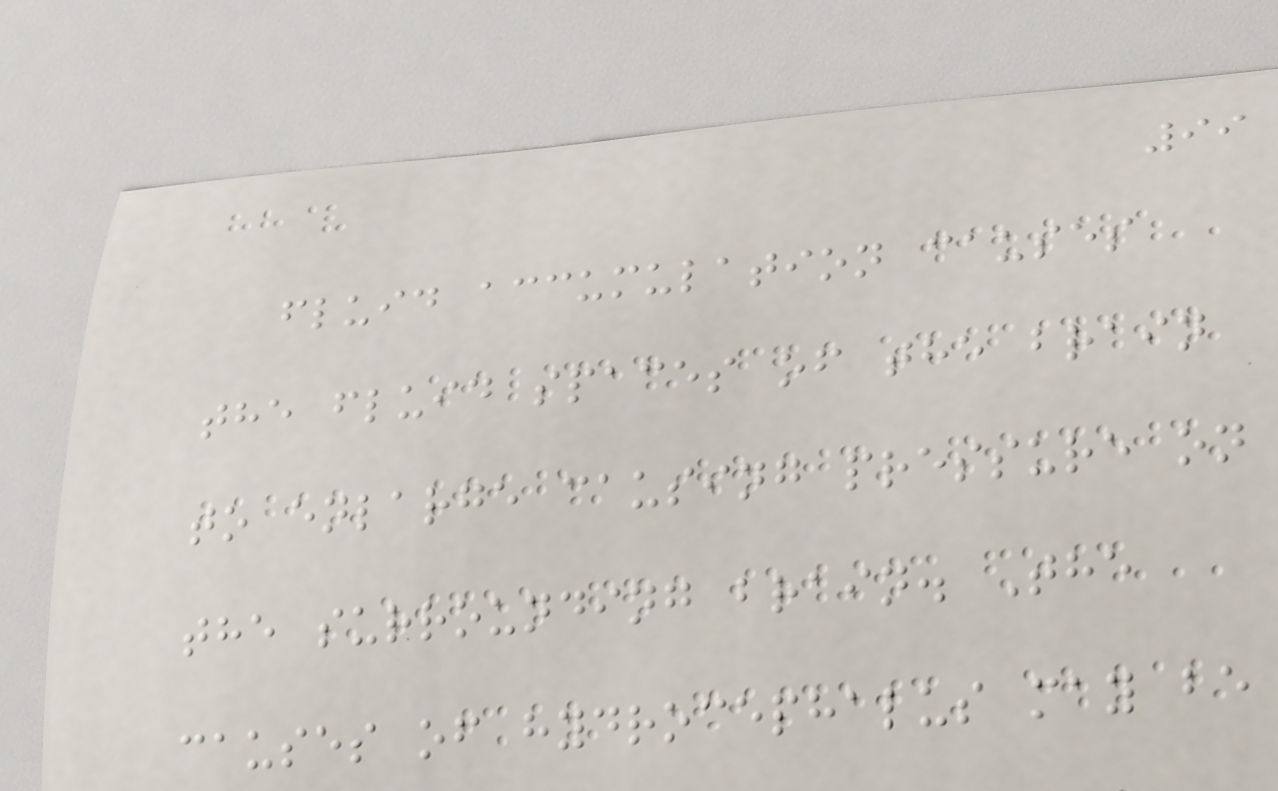99
fluid accumulation causes
the fluid spaces of the brain
to enlarge causing pressure on
the surrounding brain. The
causes of hydrocephalus may be
